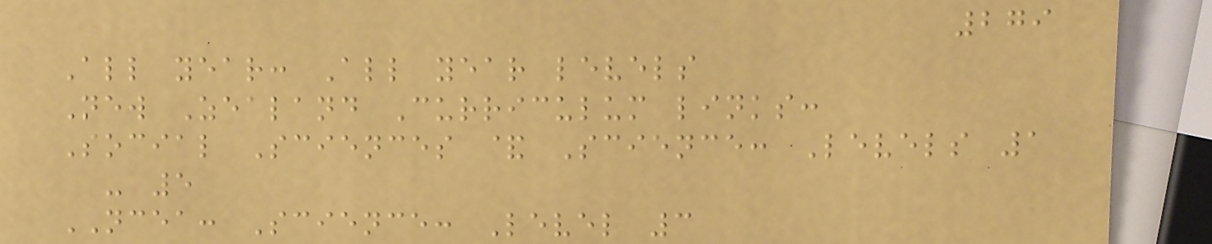279
All year: All year levels
New Zealand Curriculum links:
Social Sciences & Science: Levels 1
- 5
NCEA: Science: Level 3
